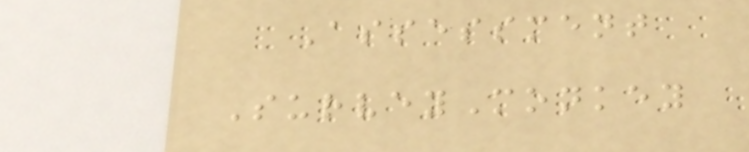Assessment
SurveyMonkey
